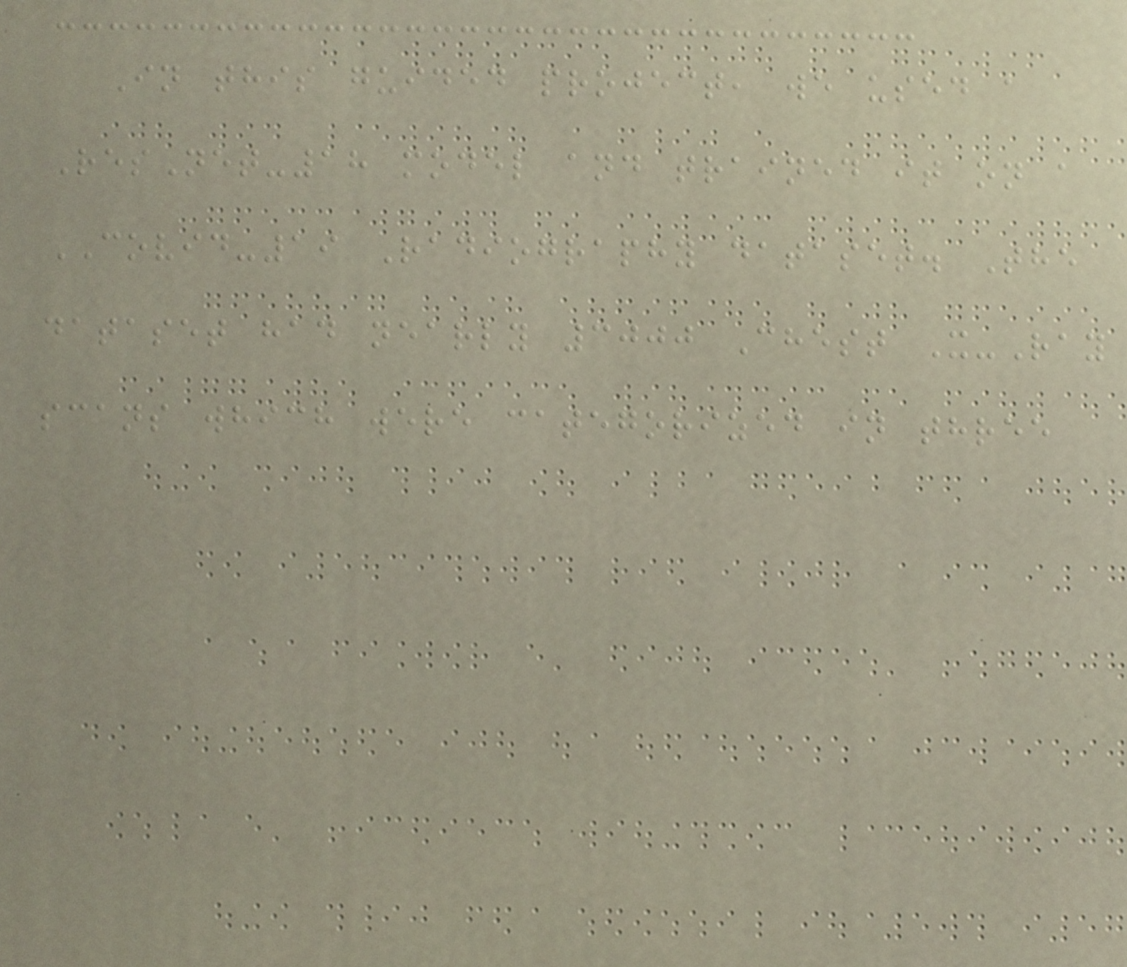In this guided project, we used a
ResNet-18 model and trained it on a
COVID-19 Radiography dataset. The
dataset had nearly 3000 Chest X-Ray
scans which were categorized in three
